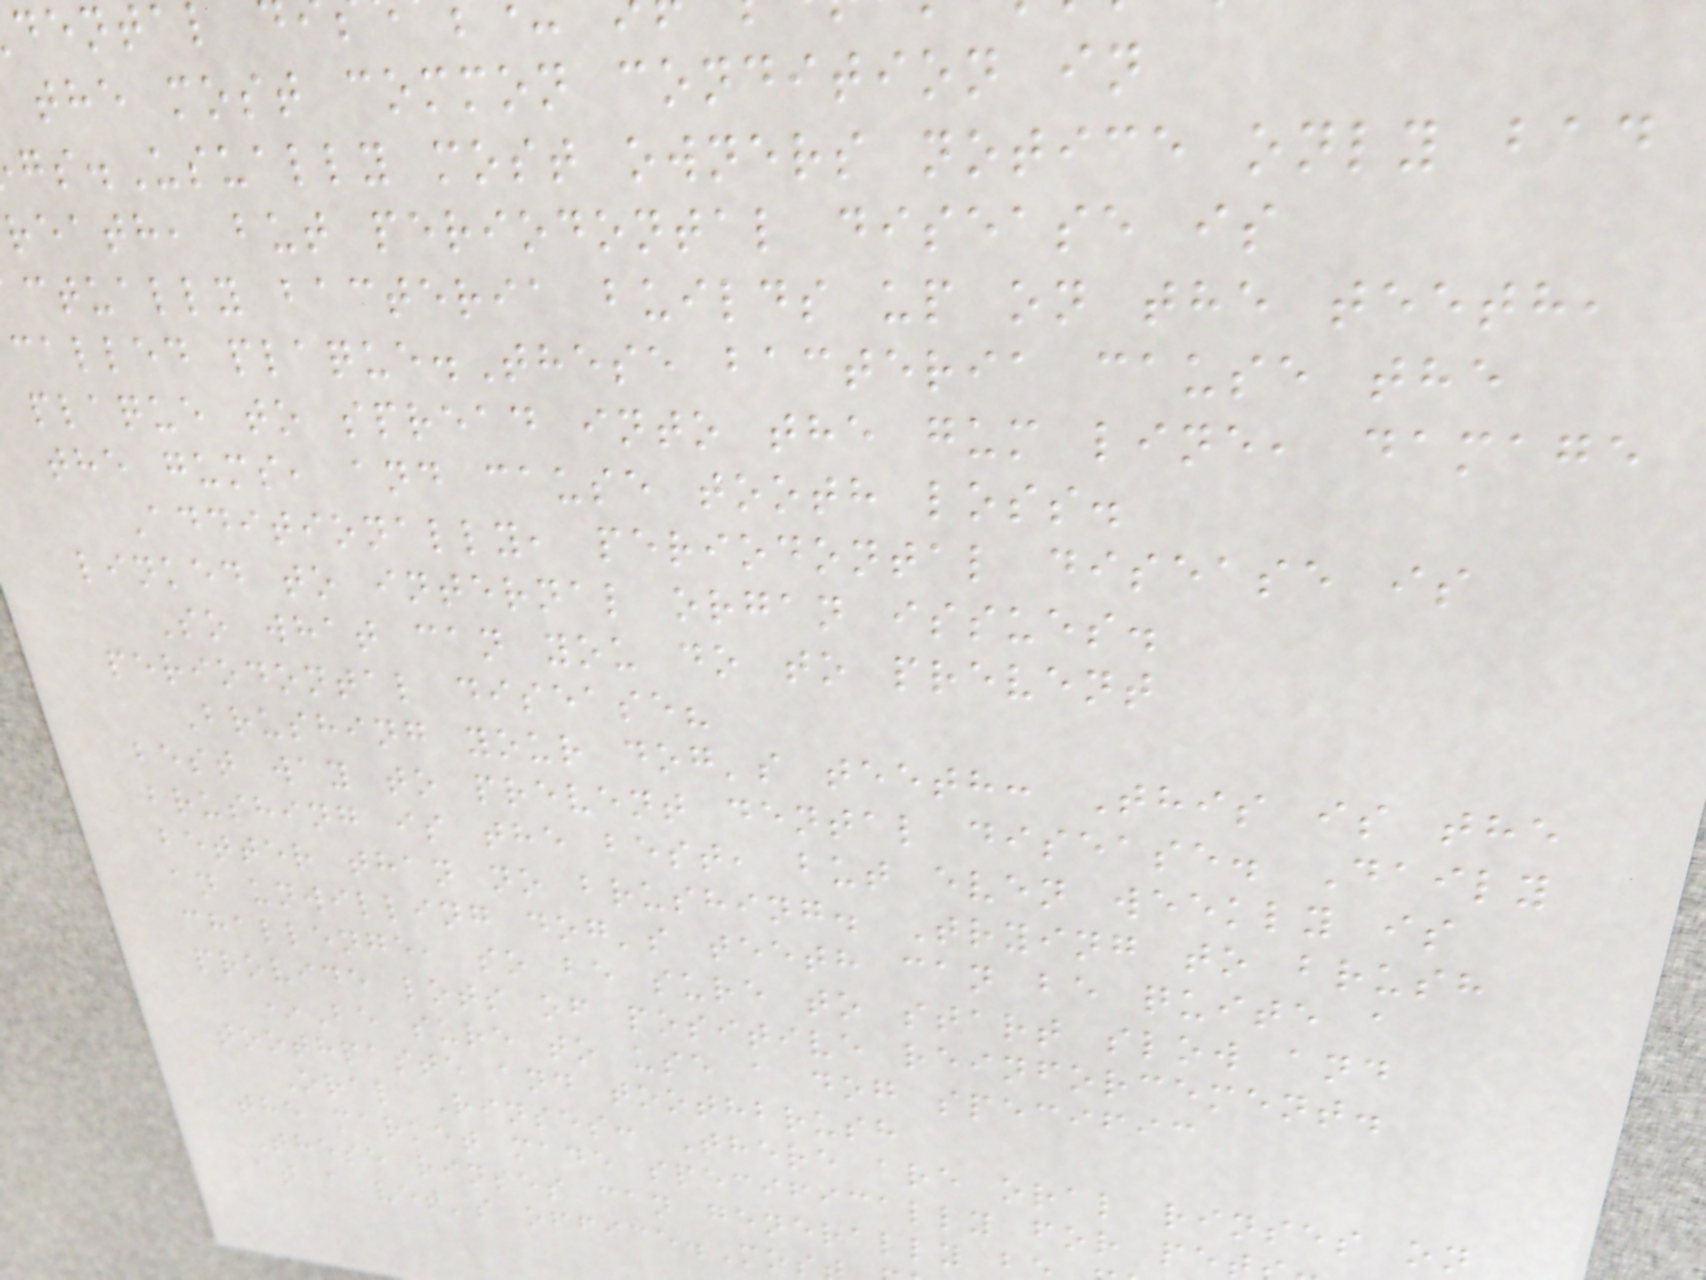the most common condition in
gs.Usually most owners notice only bad
reath, but periodontal disease is
ctually bacteria builds up on the teeth,
called plaque.These bacteria cause the
plaque to spread into the gum line, damage
the gums, and cause tooth loss.
Additionally, periodontal disease is
linked to internal organ issues.
So what can you do to prevent
periodontal disease?
Brushing your dog's teeth: This is the
best way to prevent dental disease. Daily
brushing is the best, but even weekly is
better than no brushing. Trying to brush
an unwilling dog's teeth can be quite a
challenge, so be sure to start slow and
provide lots of positive reinforcement.
*Be sure to use a dog specific
toothpaste and toothbrush
Oral Rinses: There are oral rinses on
the market made specifically for pe
These rinses can generally b
at a vet's office.Mos
